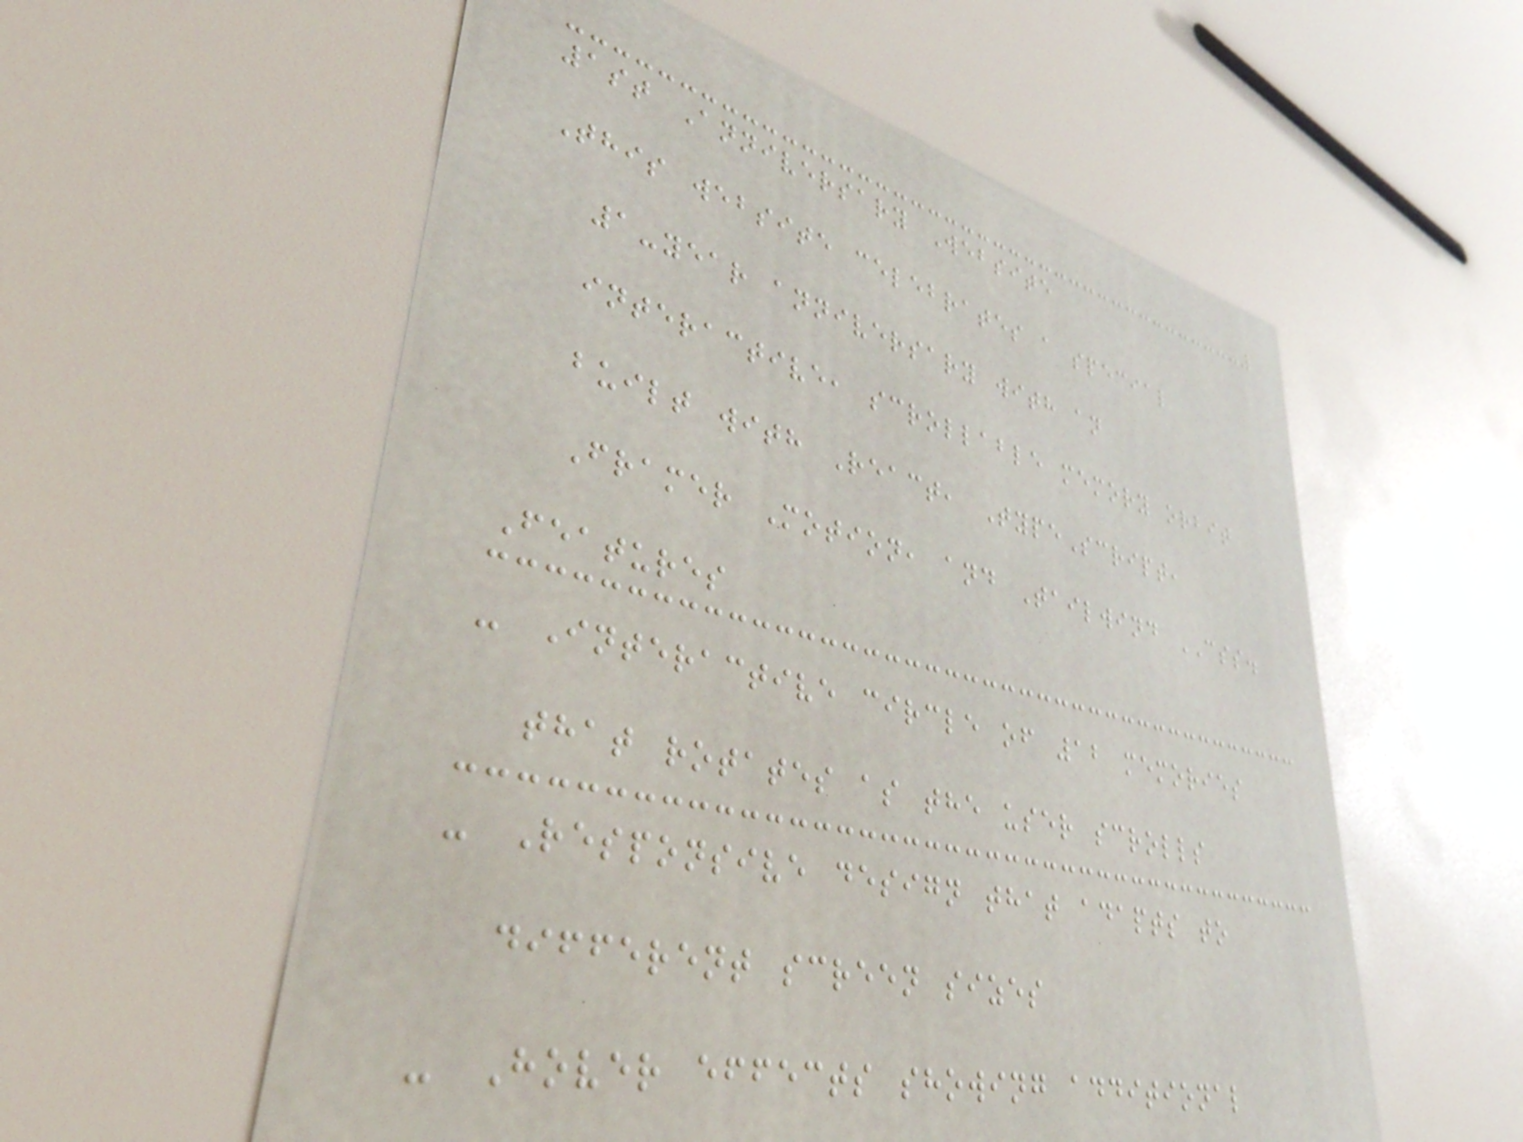1st Anniversary Website
This website celebrates a special
1-year anniversary with an
interactive, scrollable memory orbit
built with React, TypeScript,
Framer Motion, and Tailwind CSS.
Features
- Interactive circle of 12 memories
that rotates as the user scrolls
- Responsive design that adapts to
different screen sizes
- Hover effects showing additional
